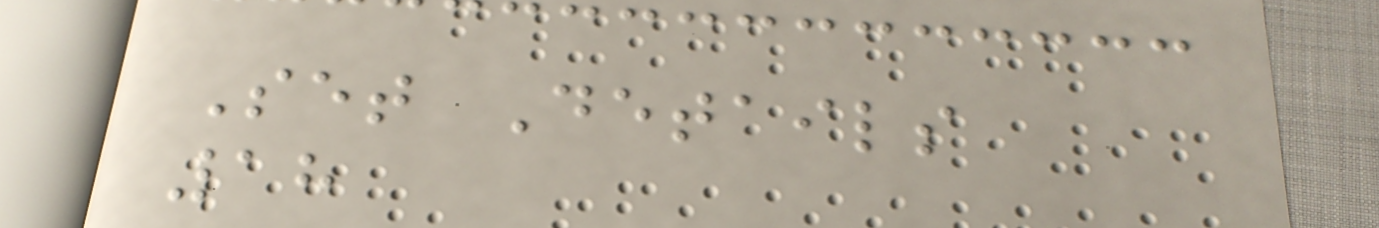Set Details
18
